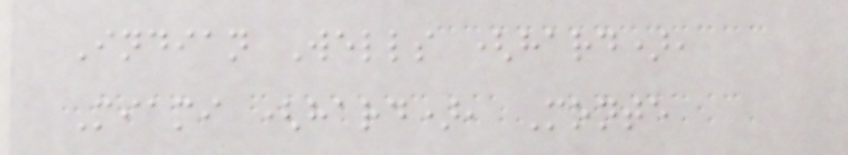Indian Wells (hard),
Miami (hard), Monte
